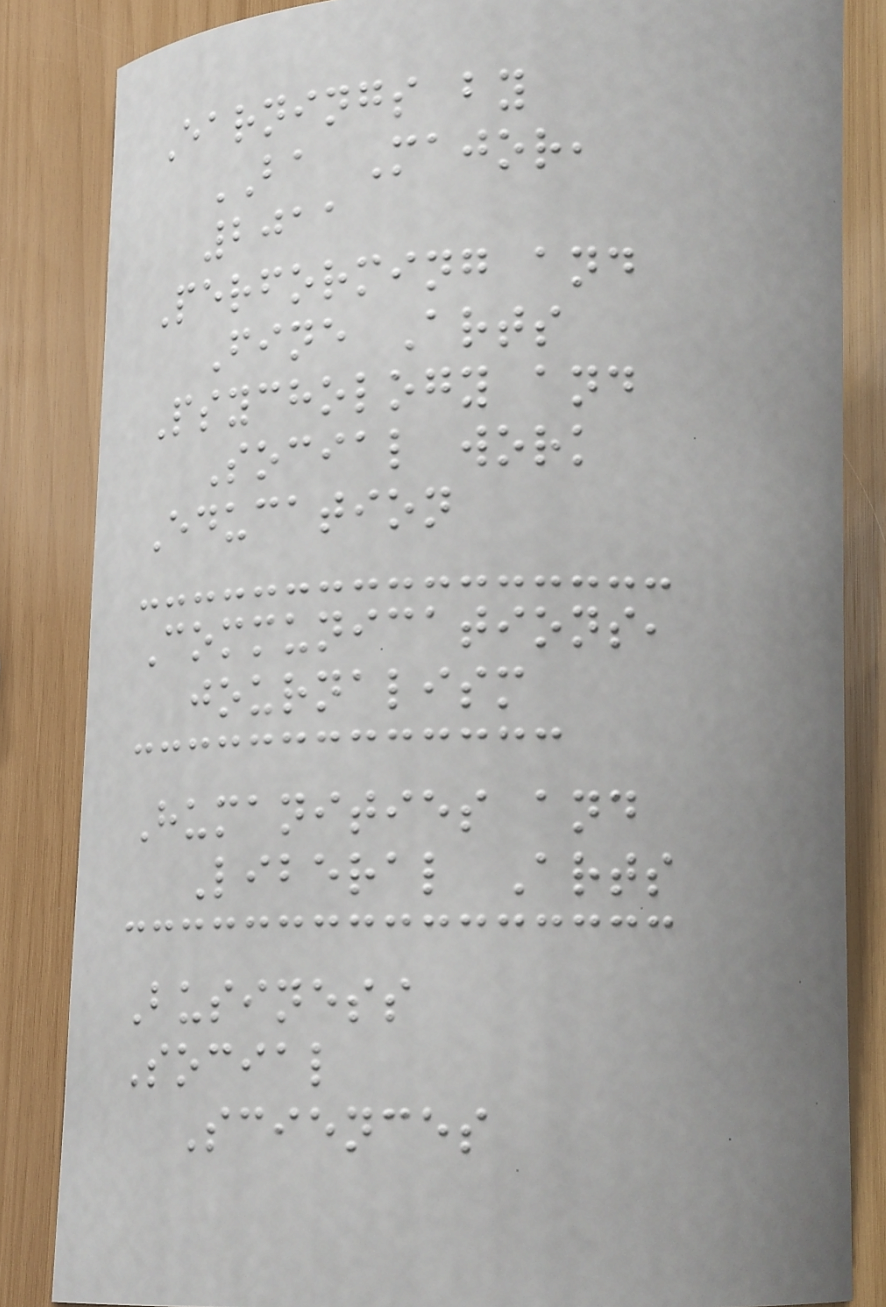Earnings by
BA Major,
2011
Performing and
Fine Arts
Psychology and
Social work
Education
Communications,
journalism
Humanities and
Liberal Arts
Business
Social
Sciences
